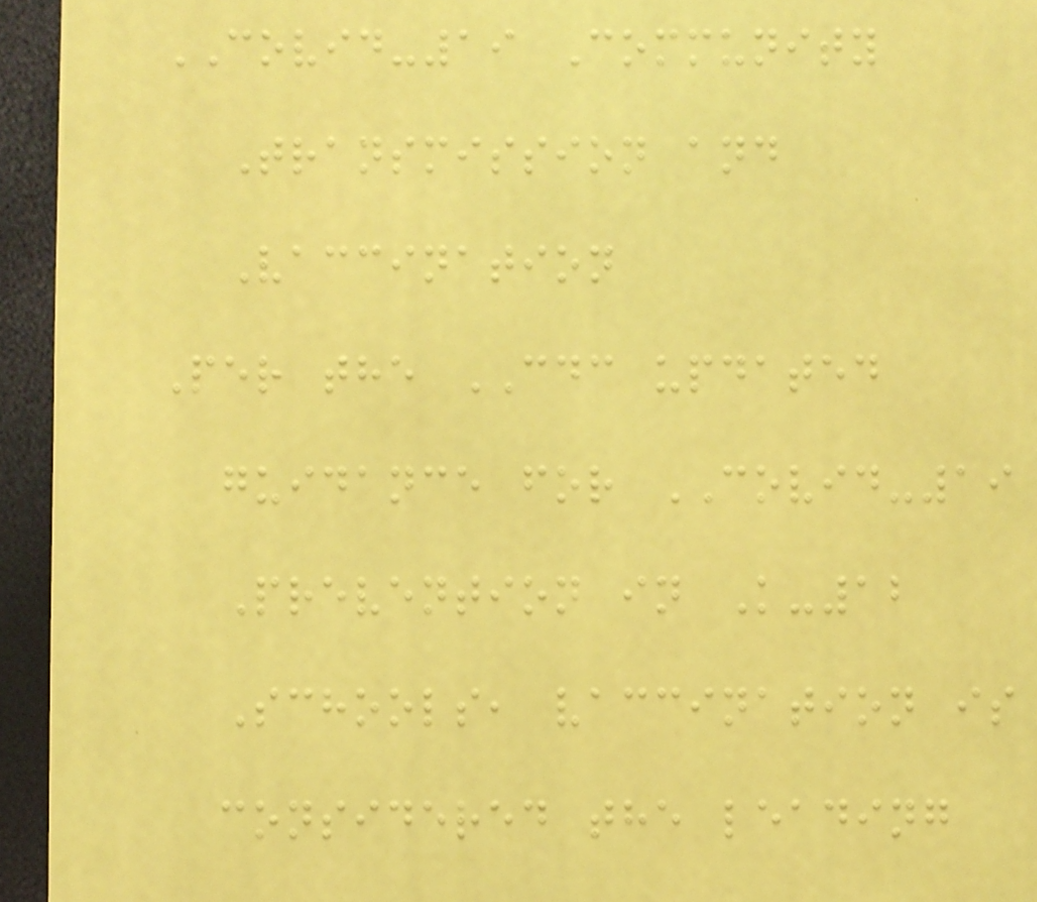COVID-19 Community
Transmission and
Vaccination
Per the CDC updated
guidance for COVID-19
Prevention in K-12
Schools, vaccination is
considered the leading
